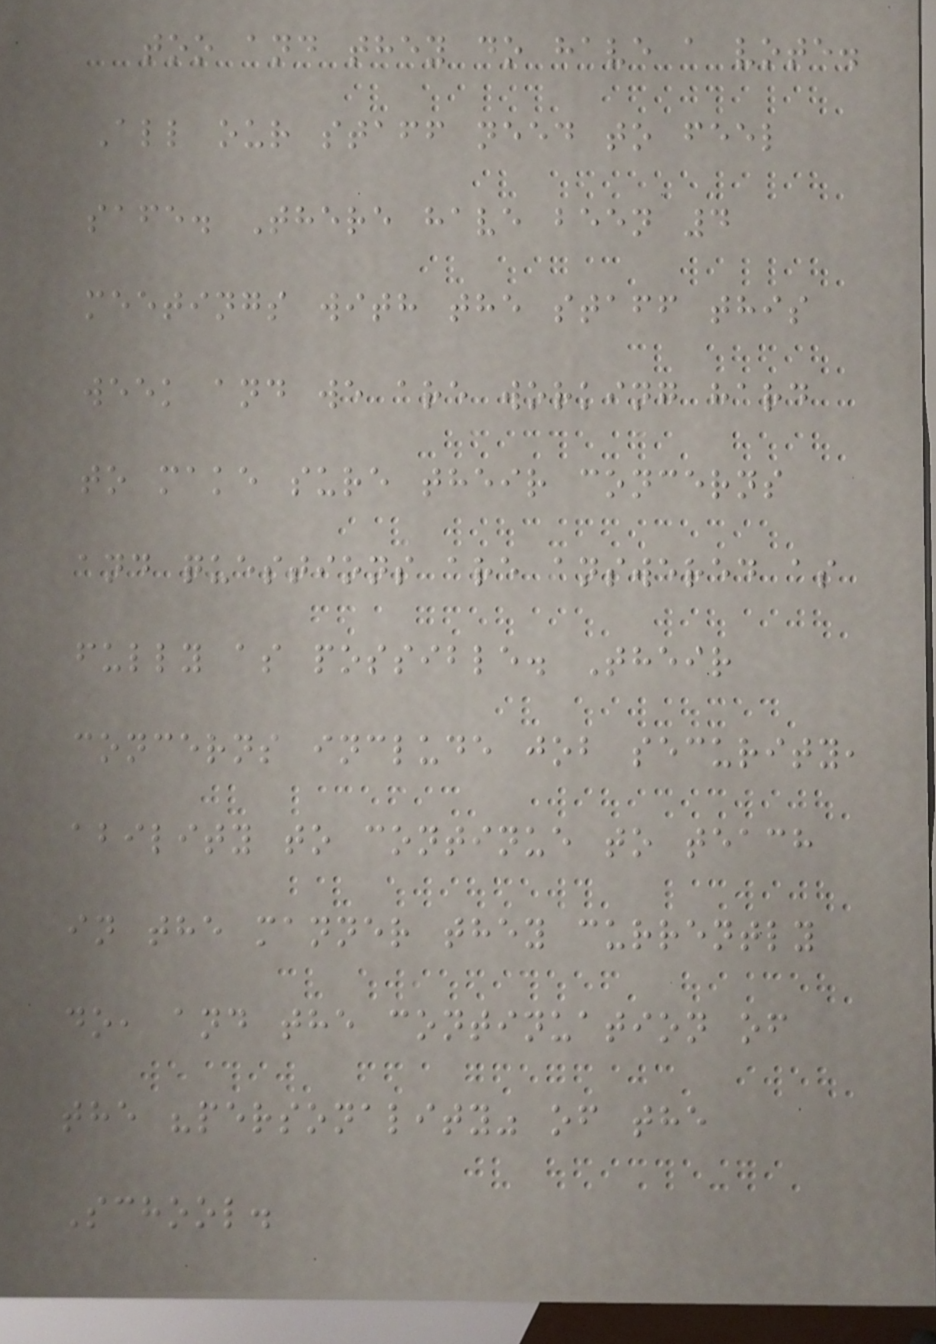too and they do have a vote.
All our staff need to feel
safe. There have been 4
meetings with the staff this
week and we are working hard
to make sure their concerns
and questions are answered as
fully as possible. Their
concerns include job security,
ability to continue to teach
in the manner they currently
do, and the continuation of
the "personality" of the
School.
